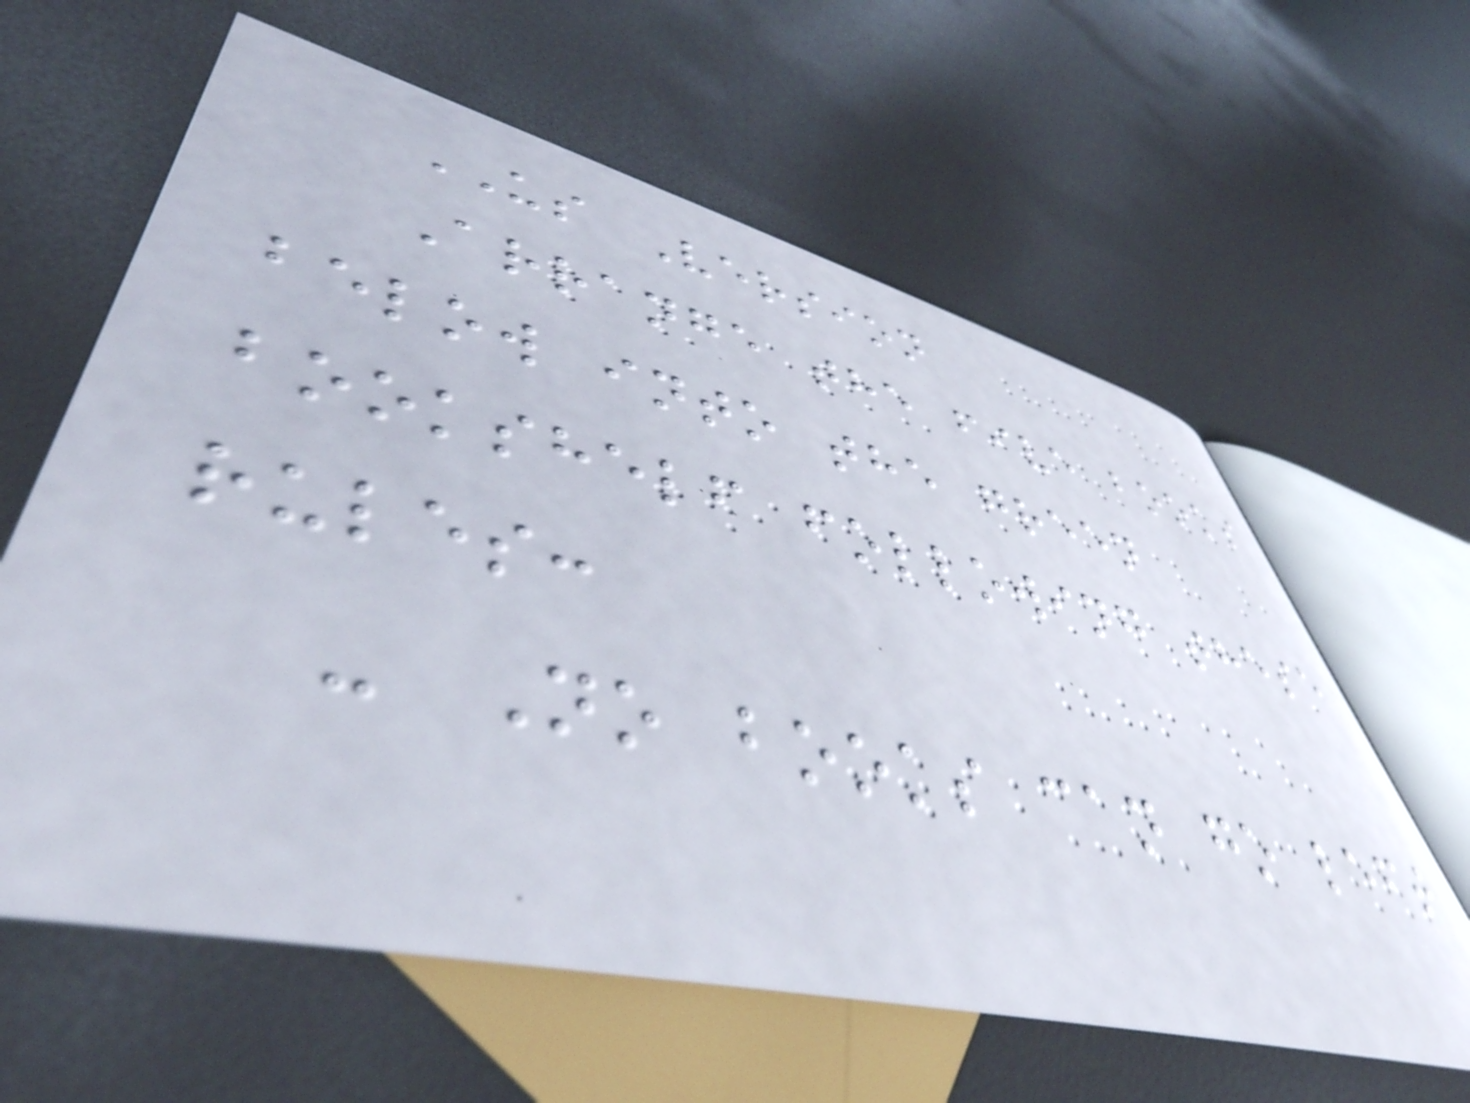US Version
Arrange the five books
below into the green
bookshelf following these
rules:
- No books can go left
